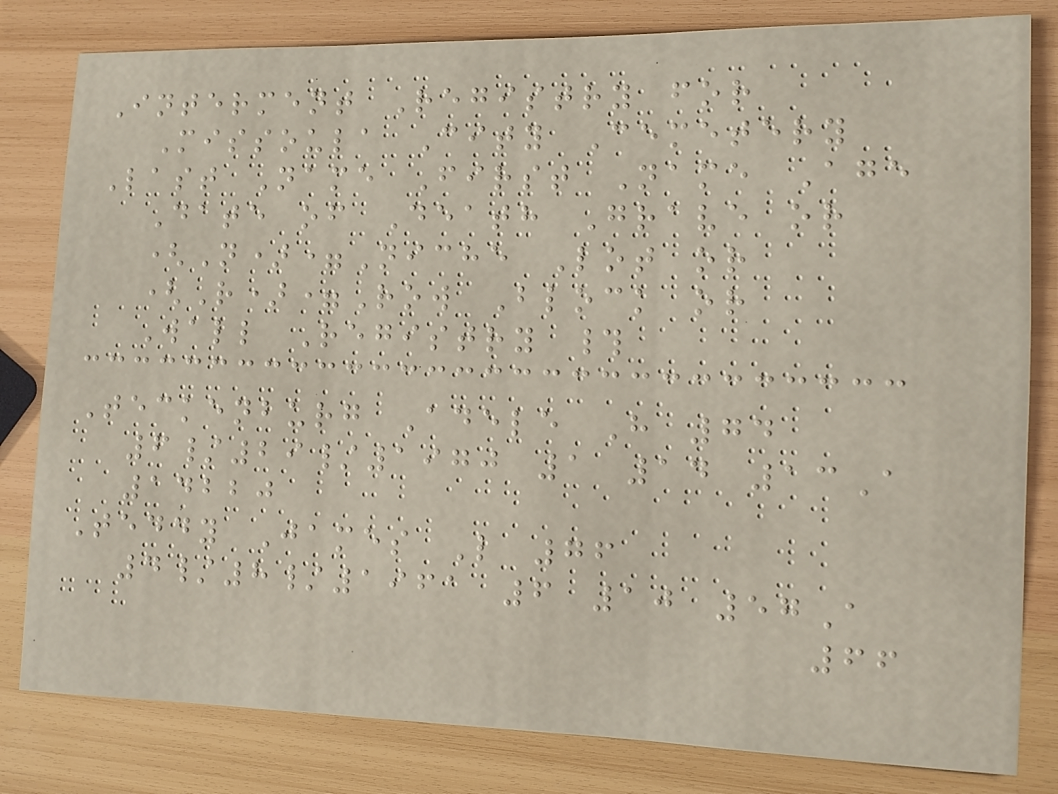Interment Registry for
Missoula City Cemetery
Last Name First Name Age
Date of Death Grave or
(N)=Niche Lot or
(R)=Row Block or
Wall Registry #
Teckenburg Adele H 74
6/29/1970 1 14 13A
14220
Teddy James L 76
4/8/1961 6 10 57A
66
